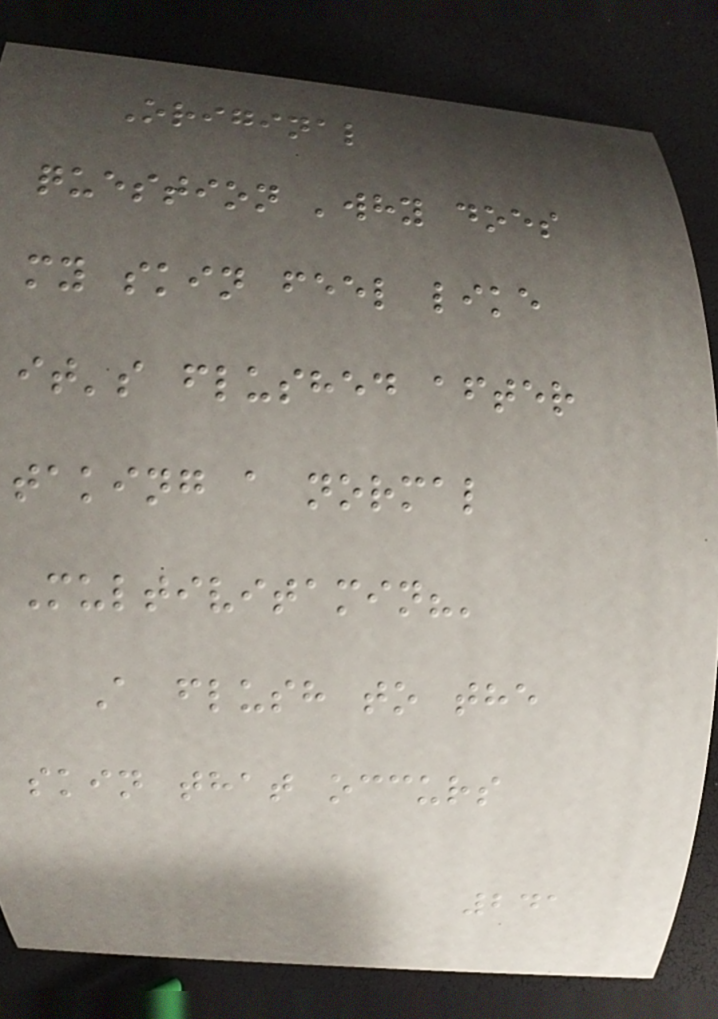Original
question 'why does
my skin feel like
it's flushed after
taking a normal
Multivitamin?'
A flush to the
skin that occurs
241
